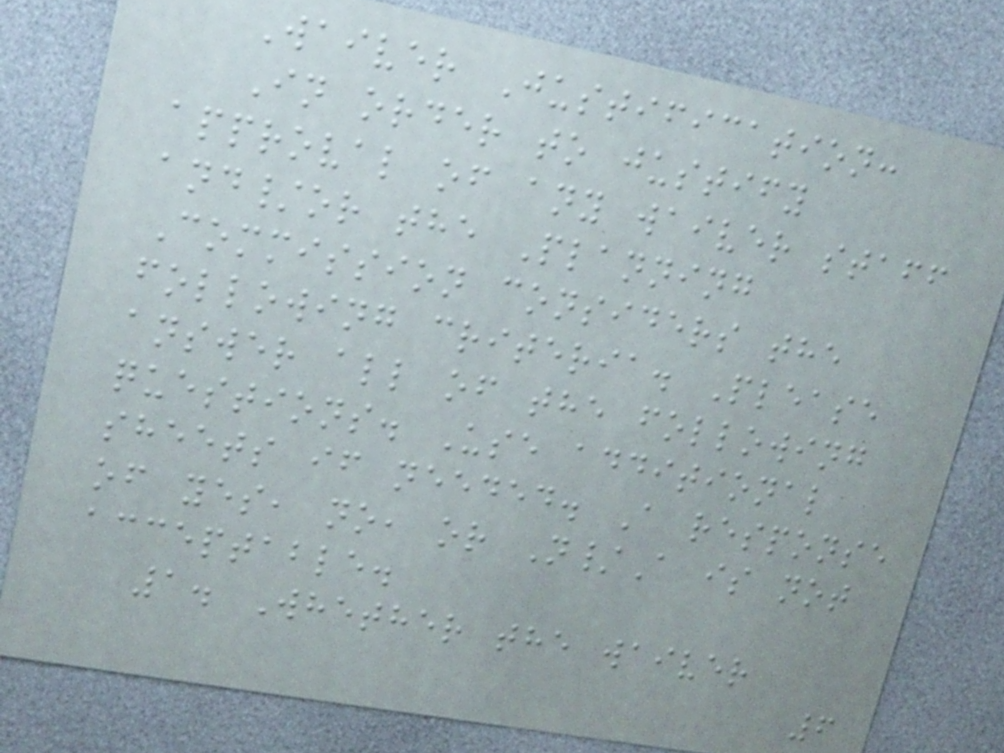Waiver Justification:
In order to justify
approval of any waiver staff
and/or the Planning
Commission considers the
following criteria. Please
answer all of the following
questions. Use additional
sheets if needed. A response
of yes, no, or N/A is not
acceptable.
1. Whether the waiver
6
